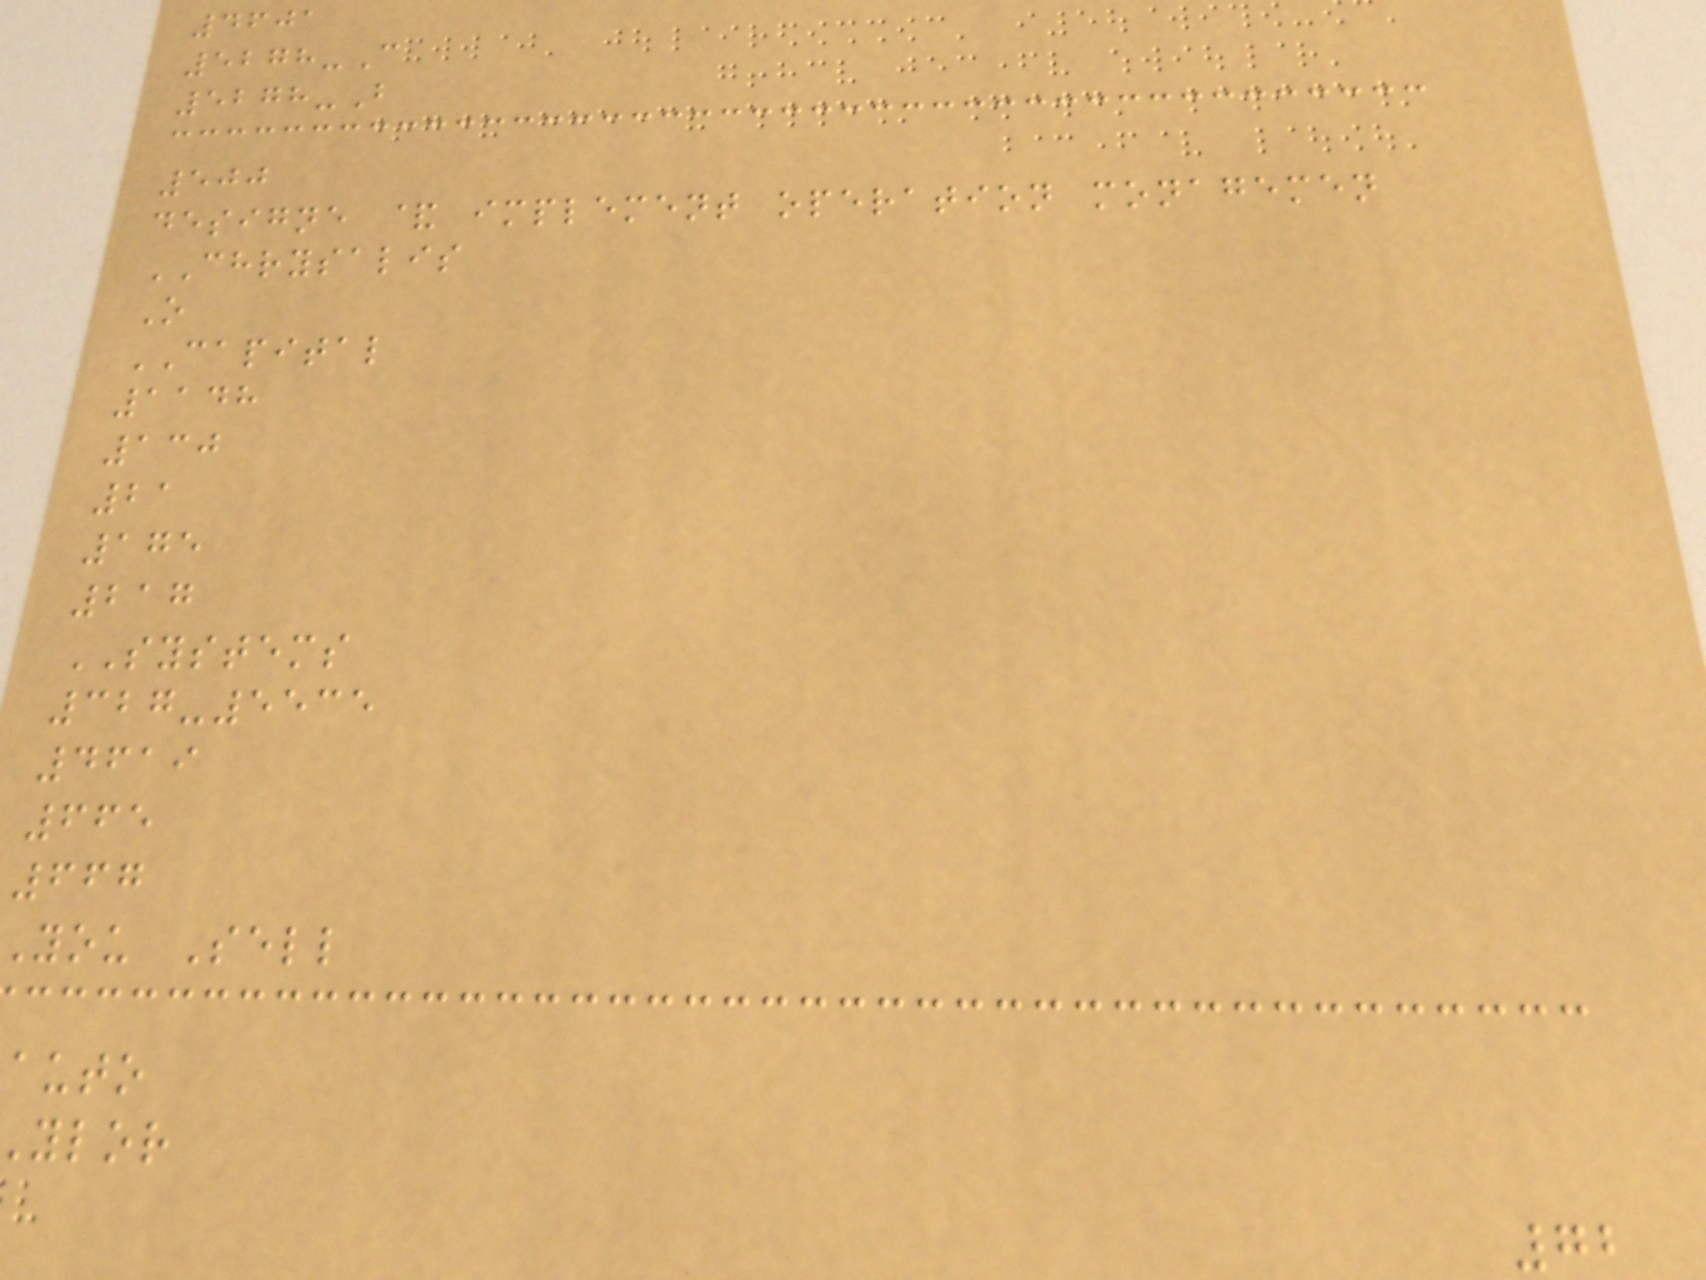4601
5278-C
5278-B
500
designe & implement operation monagemen
CHRYSALIS
O
CAPITAL
1148
130
21
175
217
SYSTEMS
327-5535
4619
665
667
you Sell
auto
ylor
72
